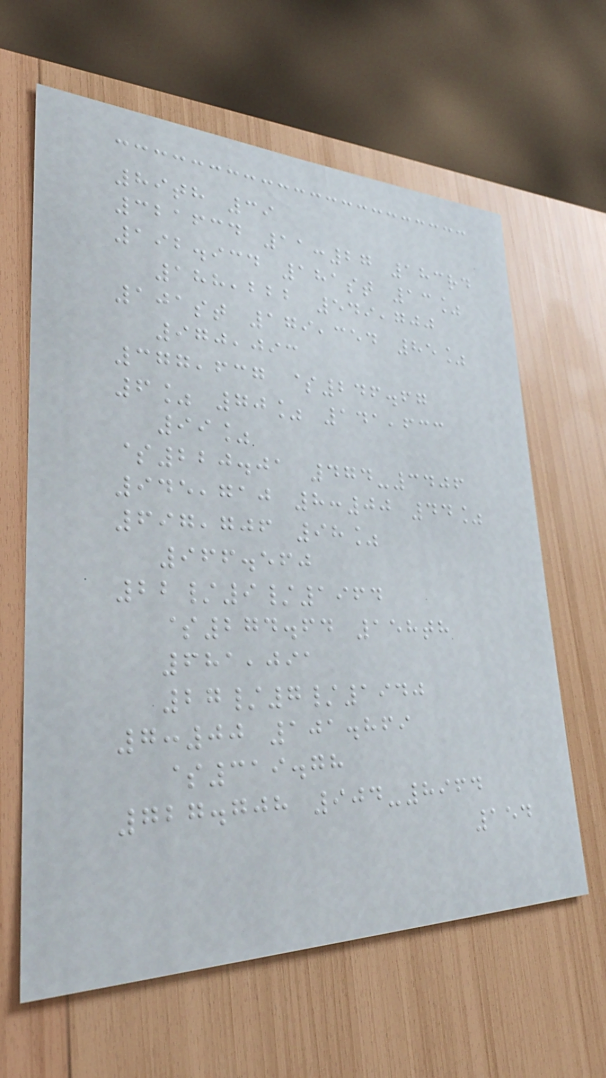89th 39
321634 11:27 183rd
192.934 181st 13%
188,222 549,700
101st 179,354 85%
970,093
377,637 $246.67
6% 70% 141,633
99%
$220.01 474-3406
945,710 8:00 44%
697,706 98%
966.560
22/9/1964
$274.64 158th
681,091
27/7/1940
7:00 101.869
$319.78
727.708 904-8964
154
